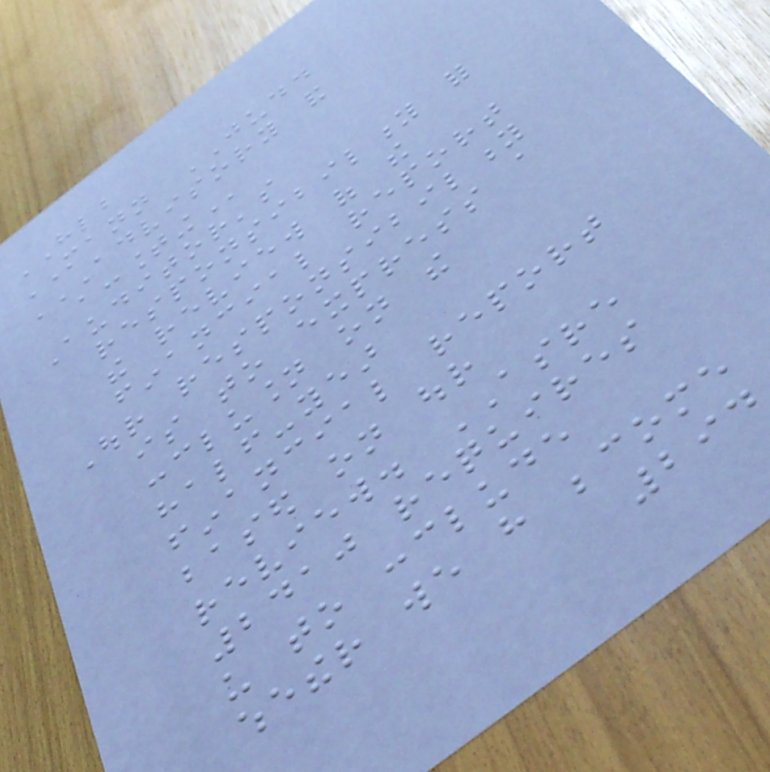HLB
MANN JUDD
ADVISORY AND
ACCOUNTING
Auditor's
responsibility for
the review of the
financial report
Our responsibility
is to express a
conclusion on the
half-year
financial report
based on our
review. ASRE
2410 requires
us to conclude
whether we have become
294
